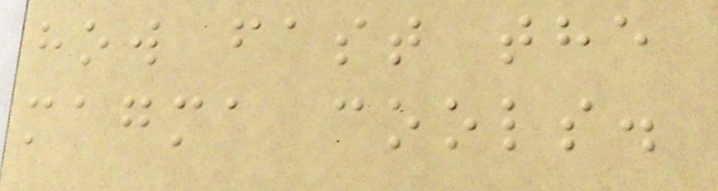how fast the
magma cools.
